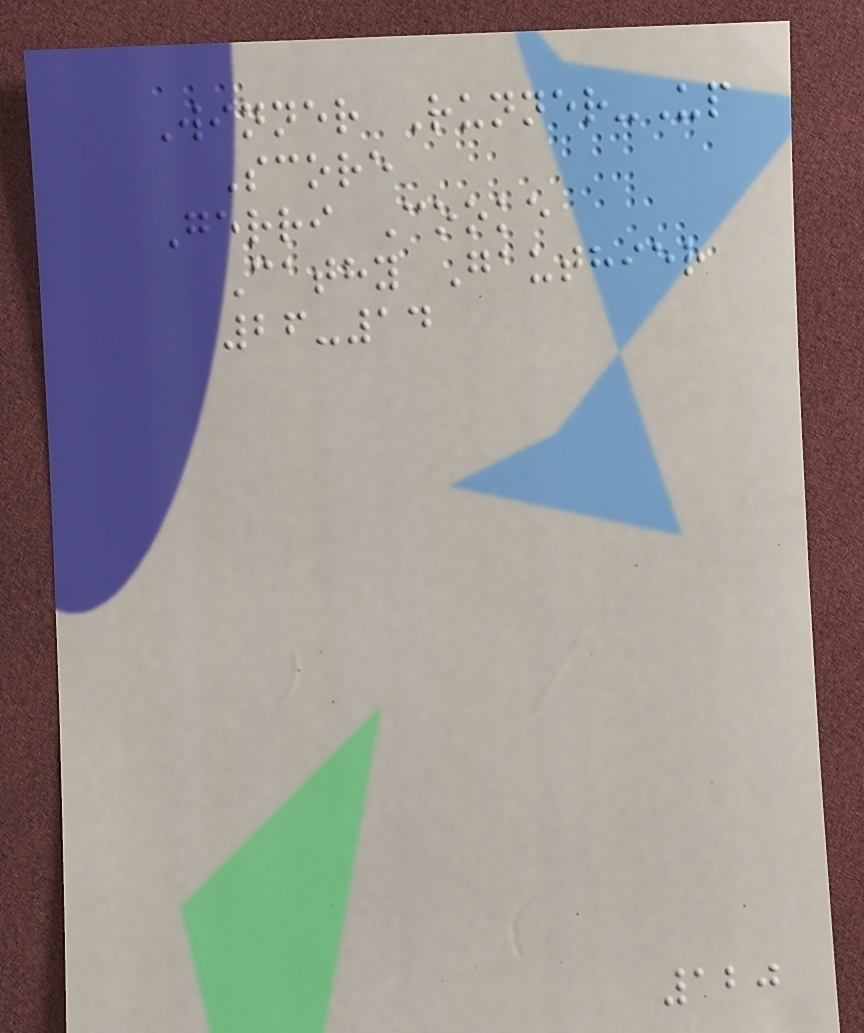Winner Runner-Up
Score
Gerri Cooke
Cathy Gauthier
26-14
120
